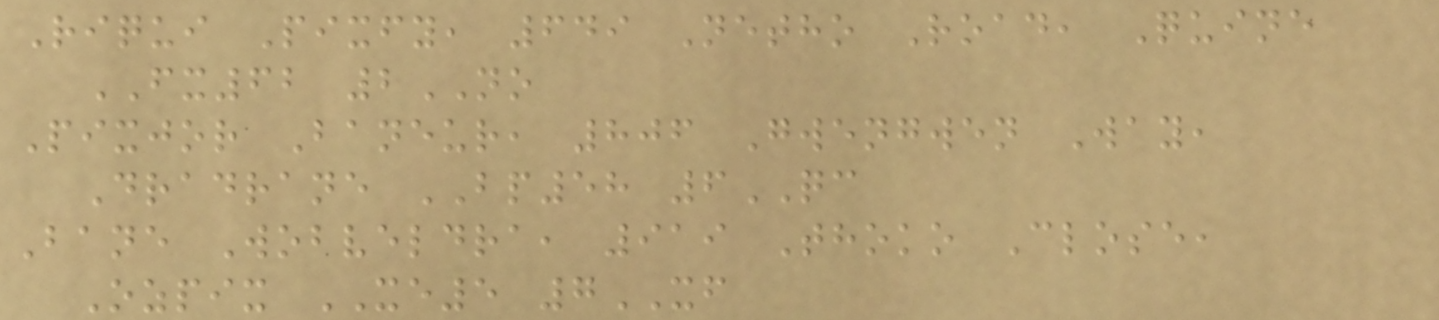Riqui Pixfy, 649 Netho Road, Quine
FX62 2NO
Pixjor Baneur, 806 Gwengwen Way,
Dradrane BP58 6QC
Bane Wobveldra, 919 Thoko Close,
Ozpix XE5 7XF
